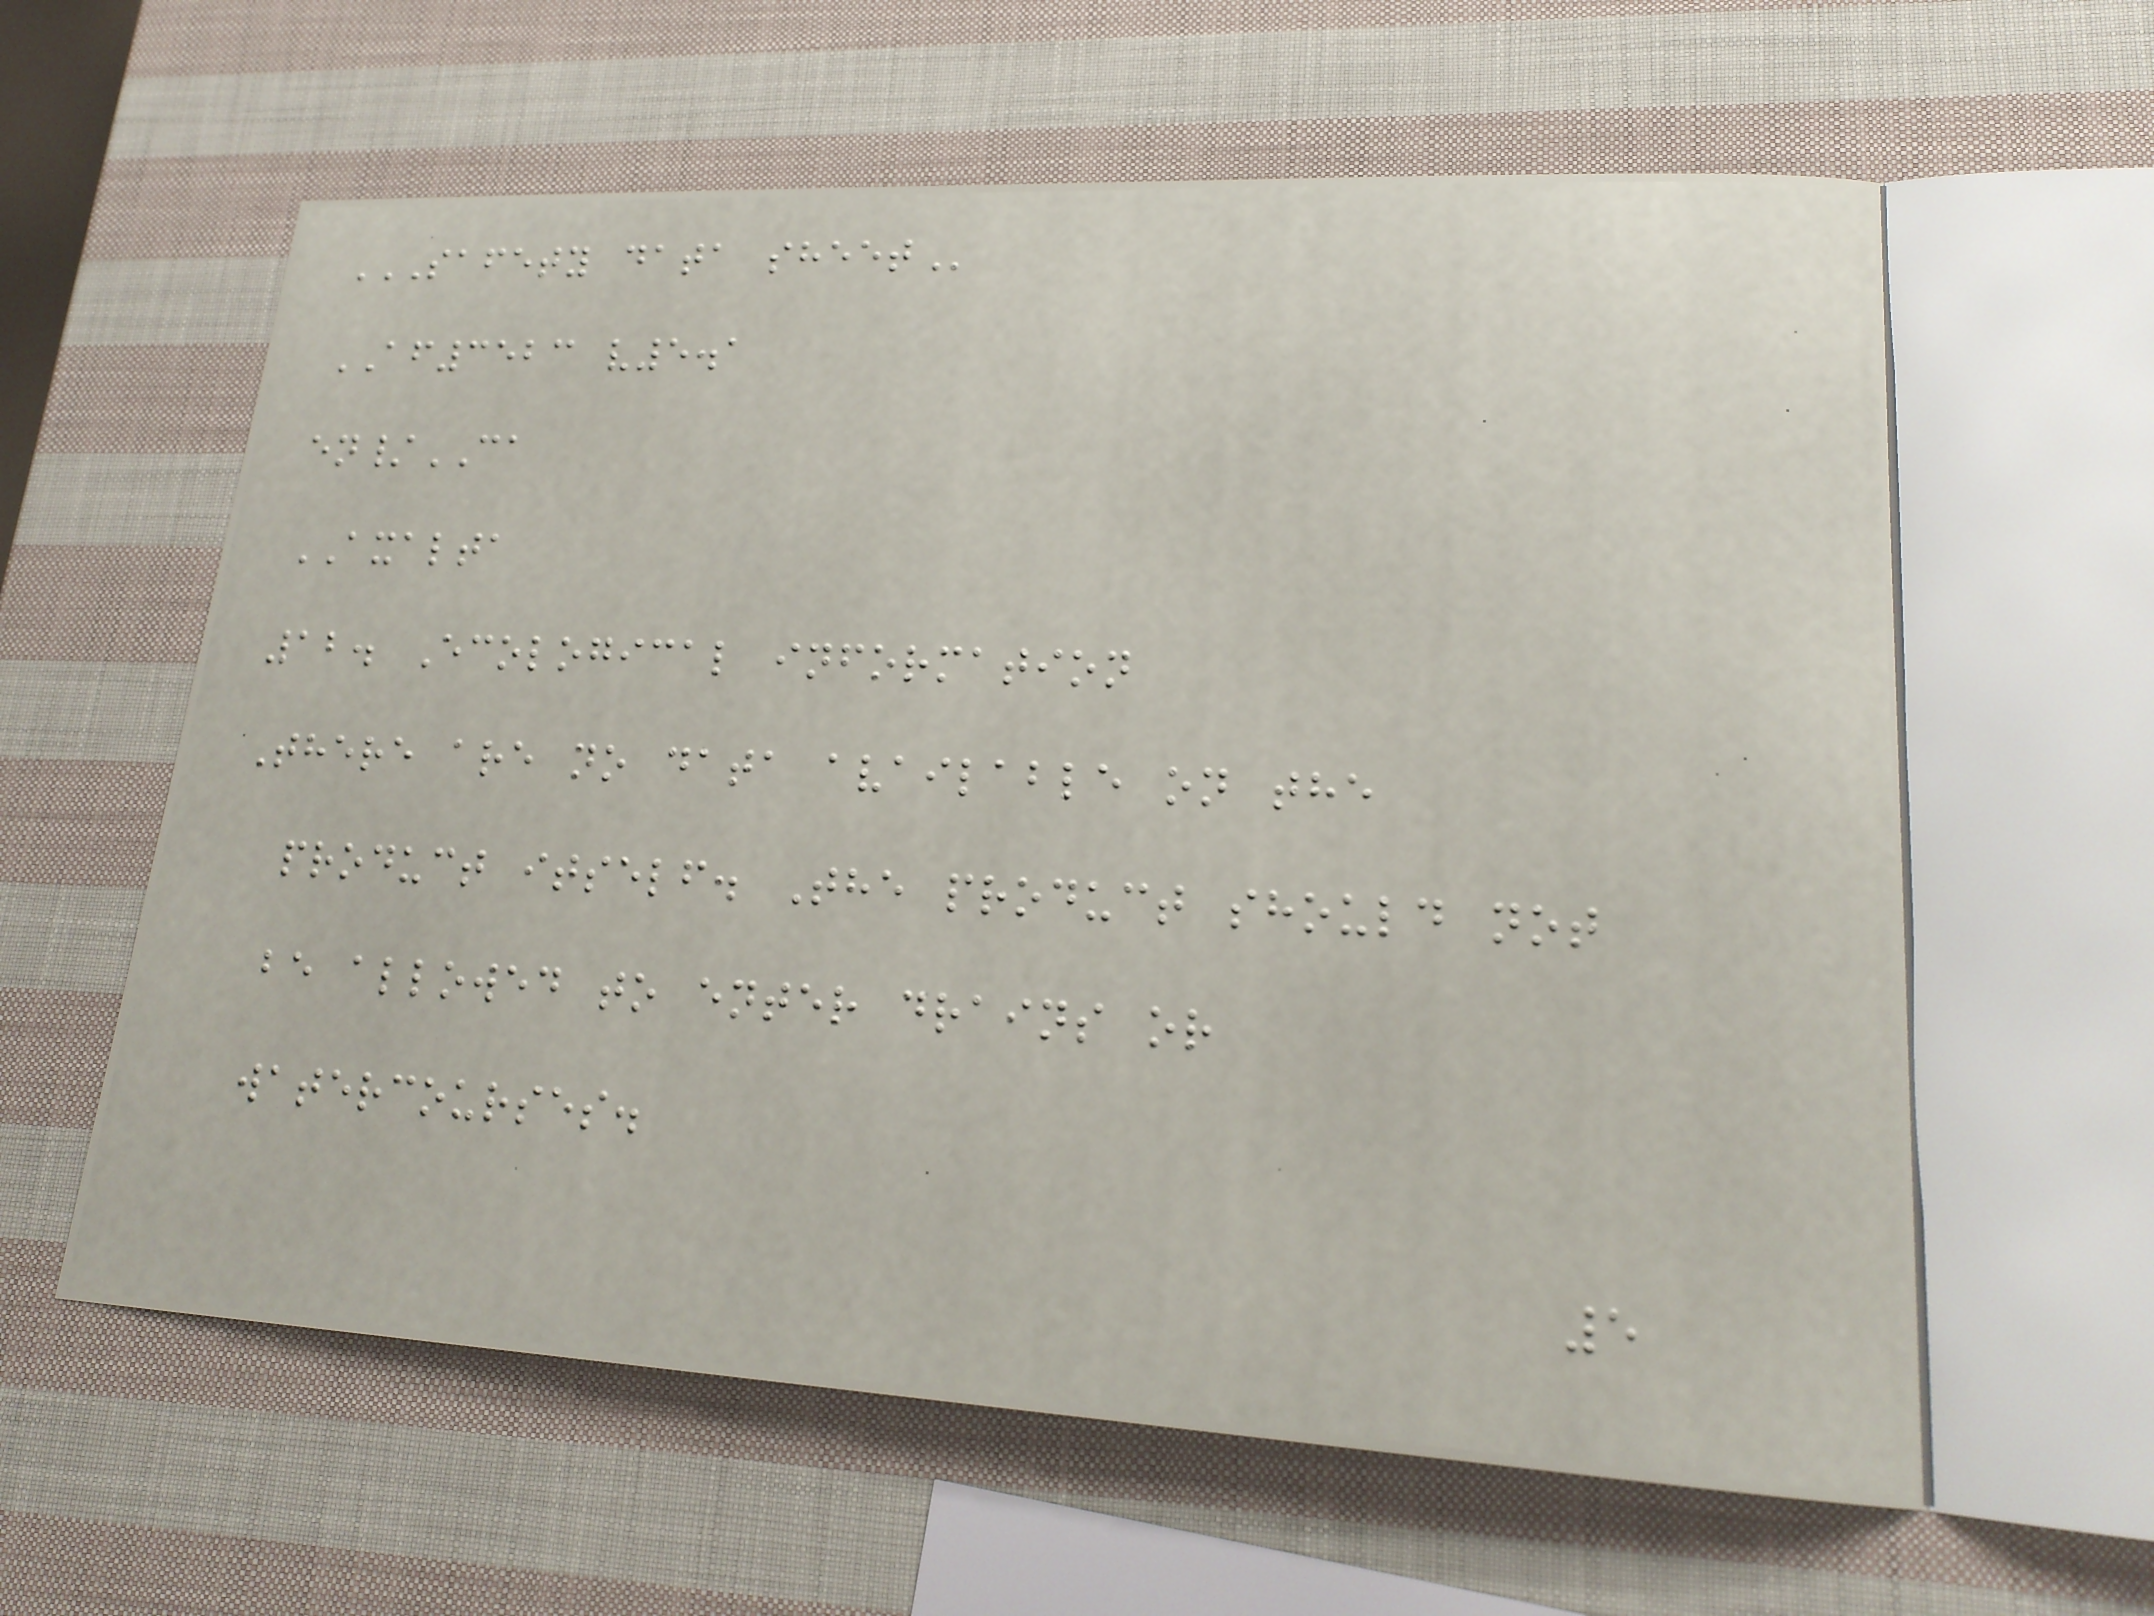SAFETY DATA SHEET
AF3523 v5.1
en/CA
AXALTA
12. Ecological information
There are no data available on the
product itself. The product should not
be allowed to enter drains or
watercourses.
5
